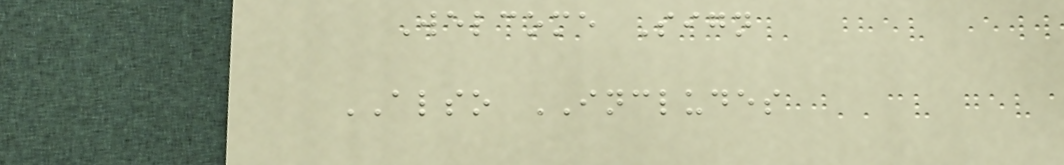Welcome Sign
ALSO INCLUDES
